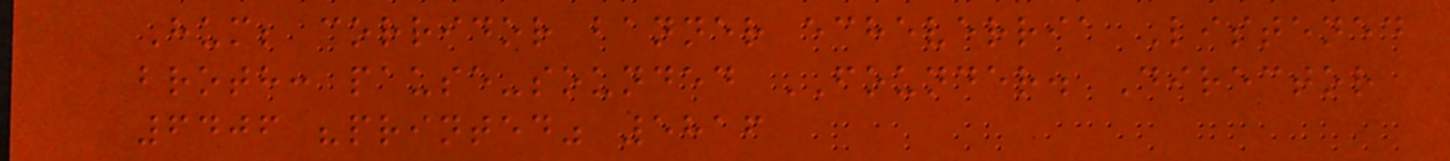Hum; corridor banner echeverria Listened
broth: pause-sounded FOUNDER. Director
6406 "printed" 5816
